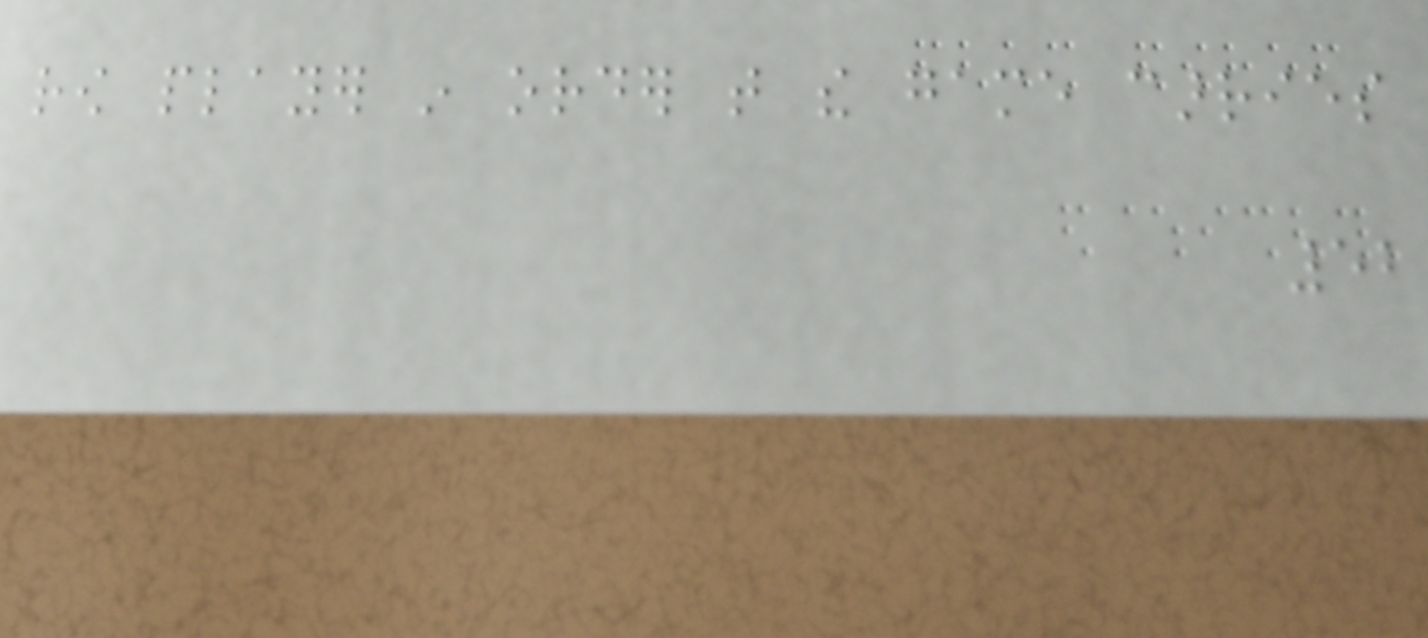row player in order that the game carries
52
